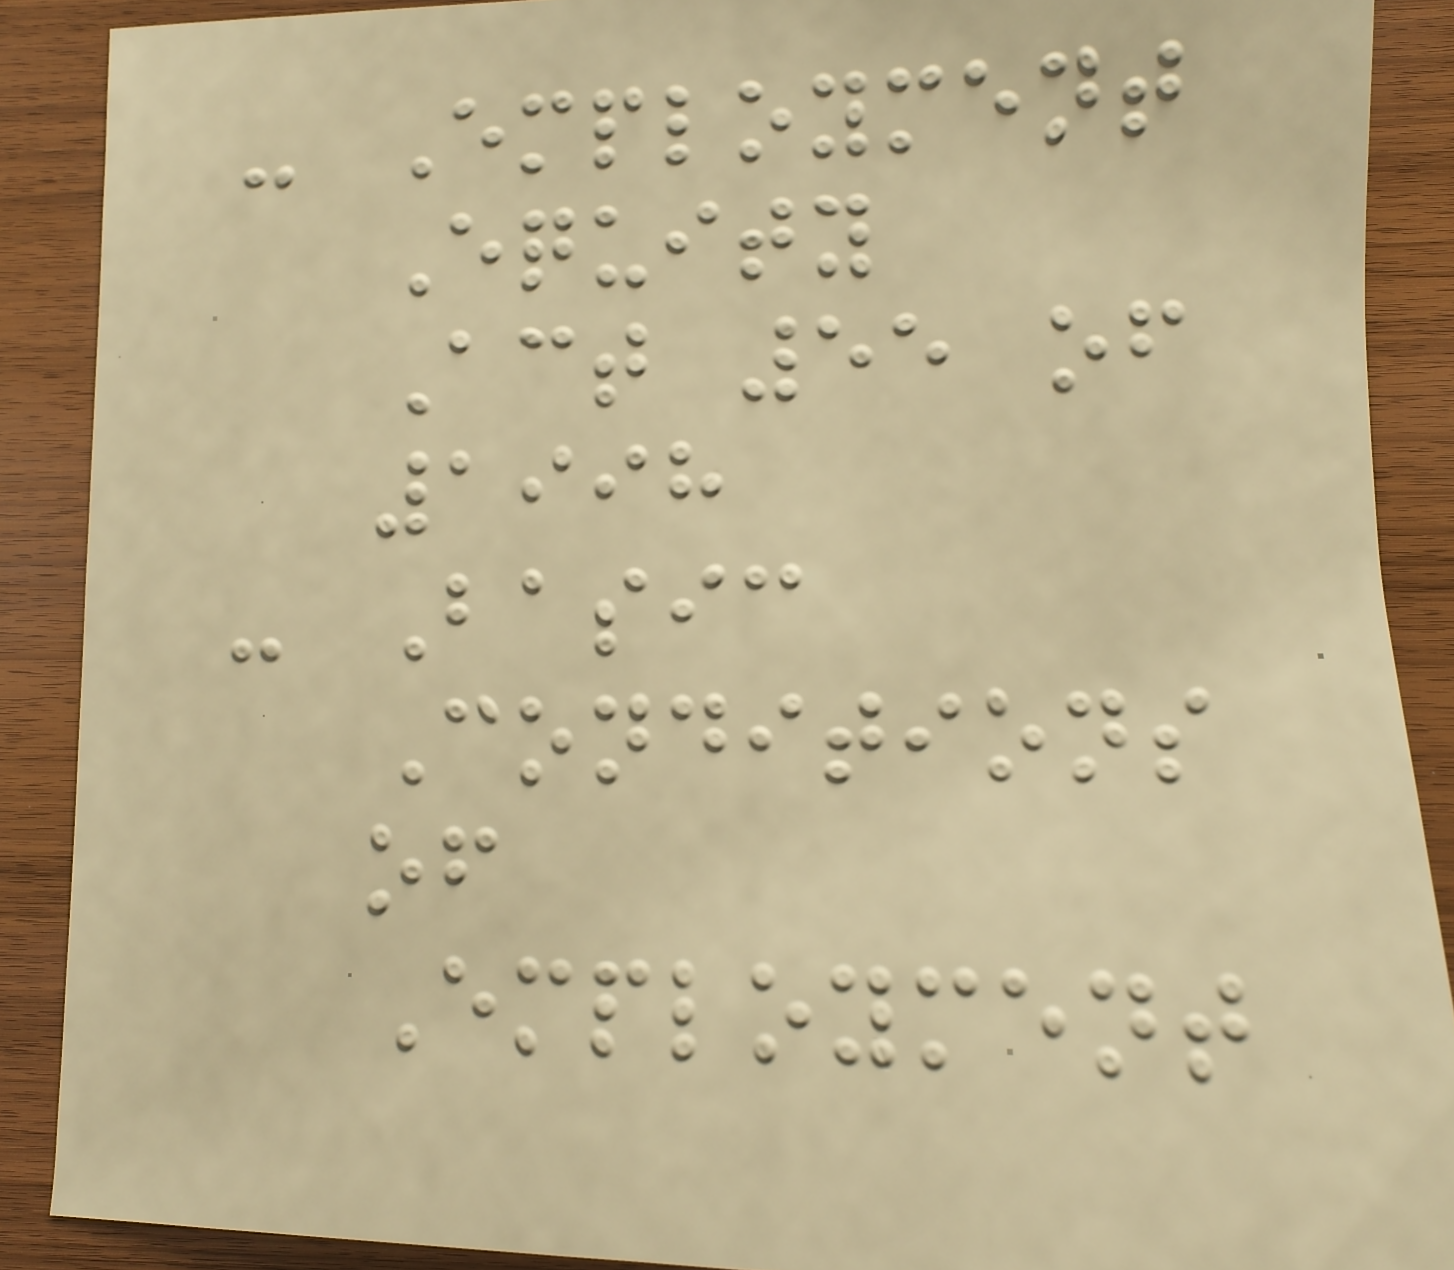- Employment
Equity
Act 55 of
1998
- Basic
Conditions
of
Employment
